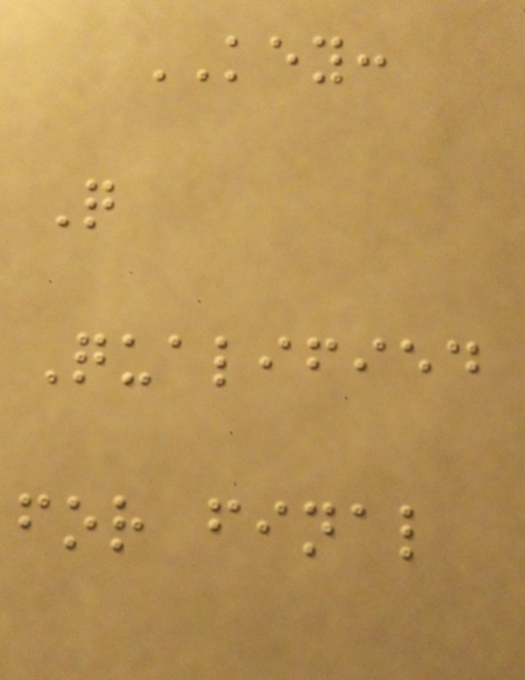KEY:
Q
Qualified
for final
